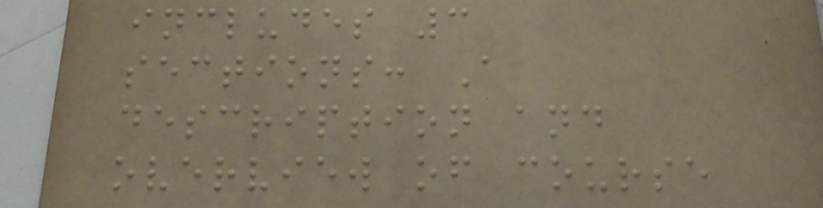includes 3
sections: A
description and
overview of course
